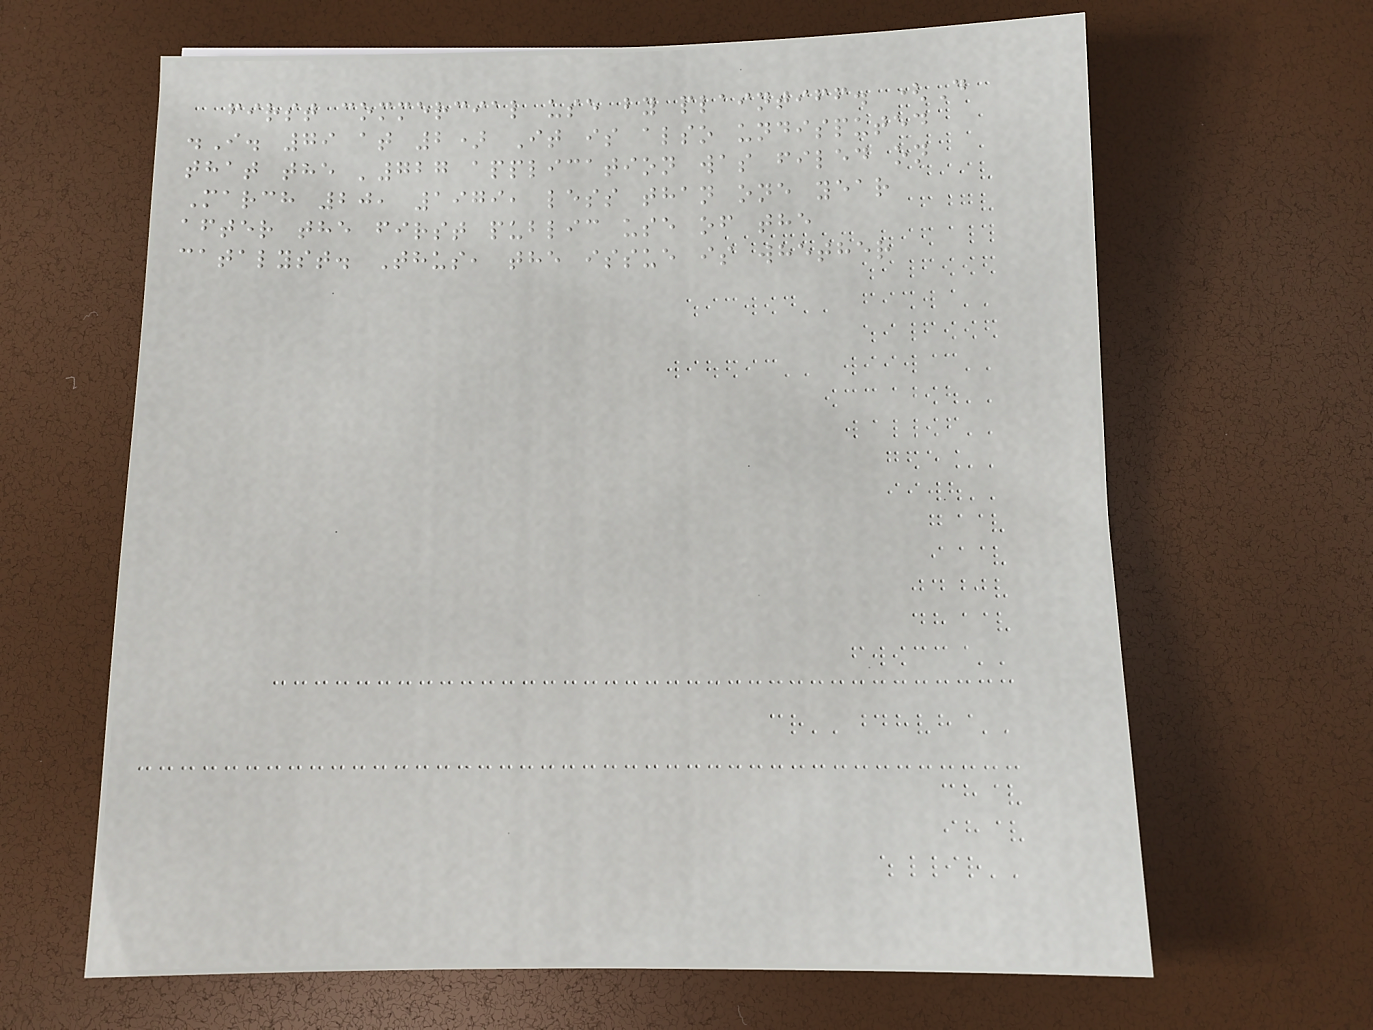first commercial use by plaintiff. (D
.I. 79 at 2) It is also undisputed
that the '727 application was filed on
March 20, 1979, less than one year
after the first public use of the
catalyst. Thus, the issue is whether
